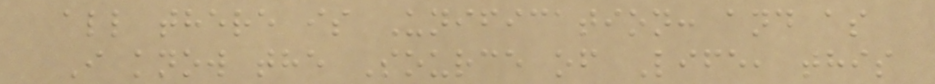all there is Unification: and as
I know the Source of Life, this
